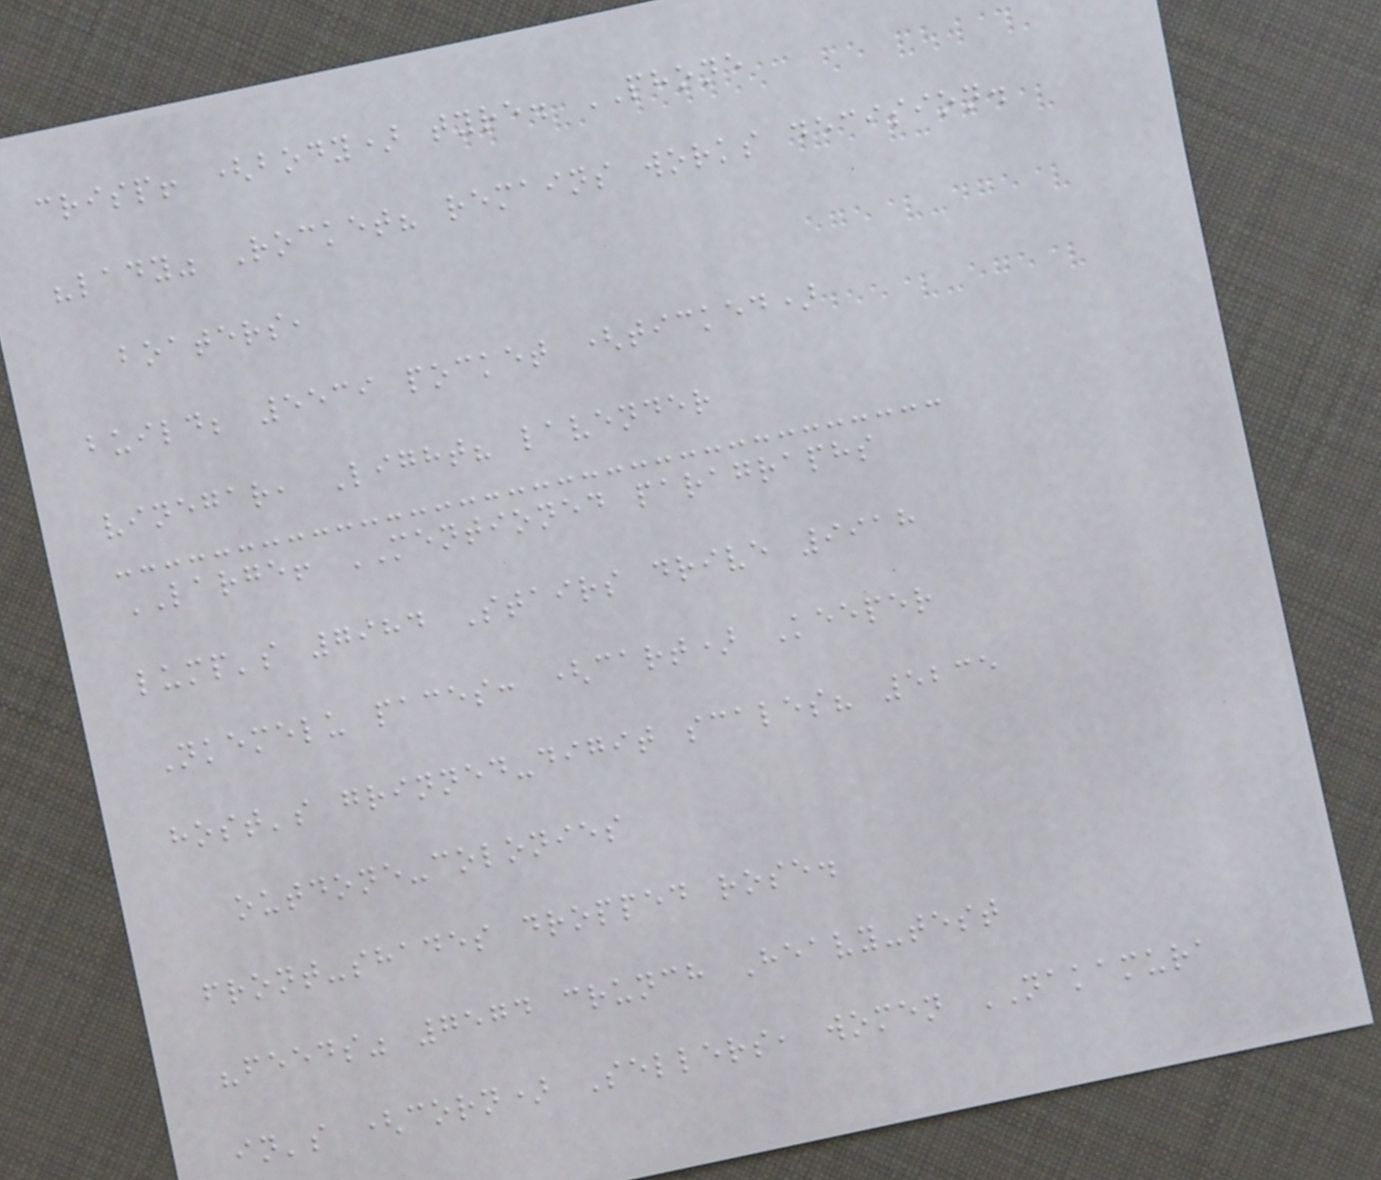crisp! (body) tyre. PHONE
"lady" Rocket? remains works decision.
boaters,
build; 5539 pocket (ticked)
vinegar, Light? lavender
LARGE! MENTIONED paragraphs
lump's 7984 Stairs drive 9918
Nkemelu paces: (cart) Keeper
host's grinned-digit scales? 5235
outdone-colonies
front-shades dropped rose.
"feeds" 7574 crunch Heavy-test
in's (corn) Sellers, women NAKAMURA
